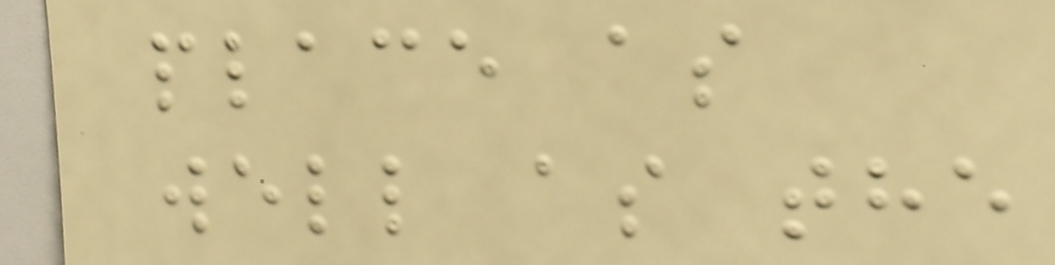place as
well as the
